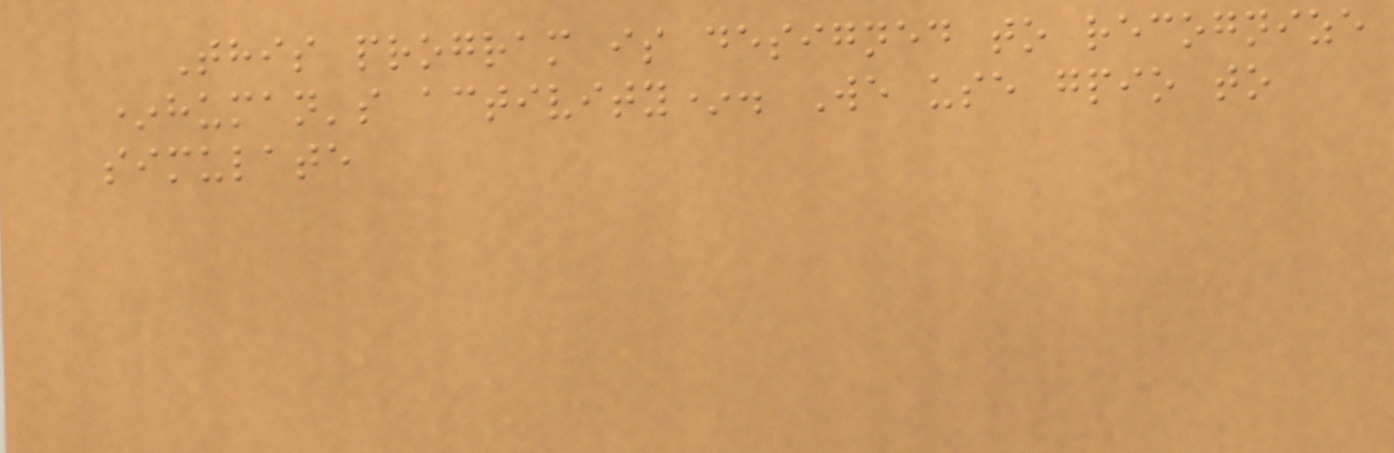This program is designed to recognize
*human's activity*. We use gpio to
simulate
